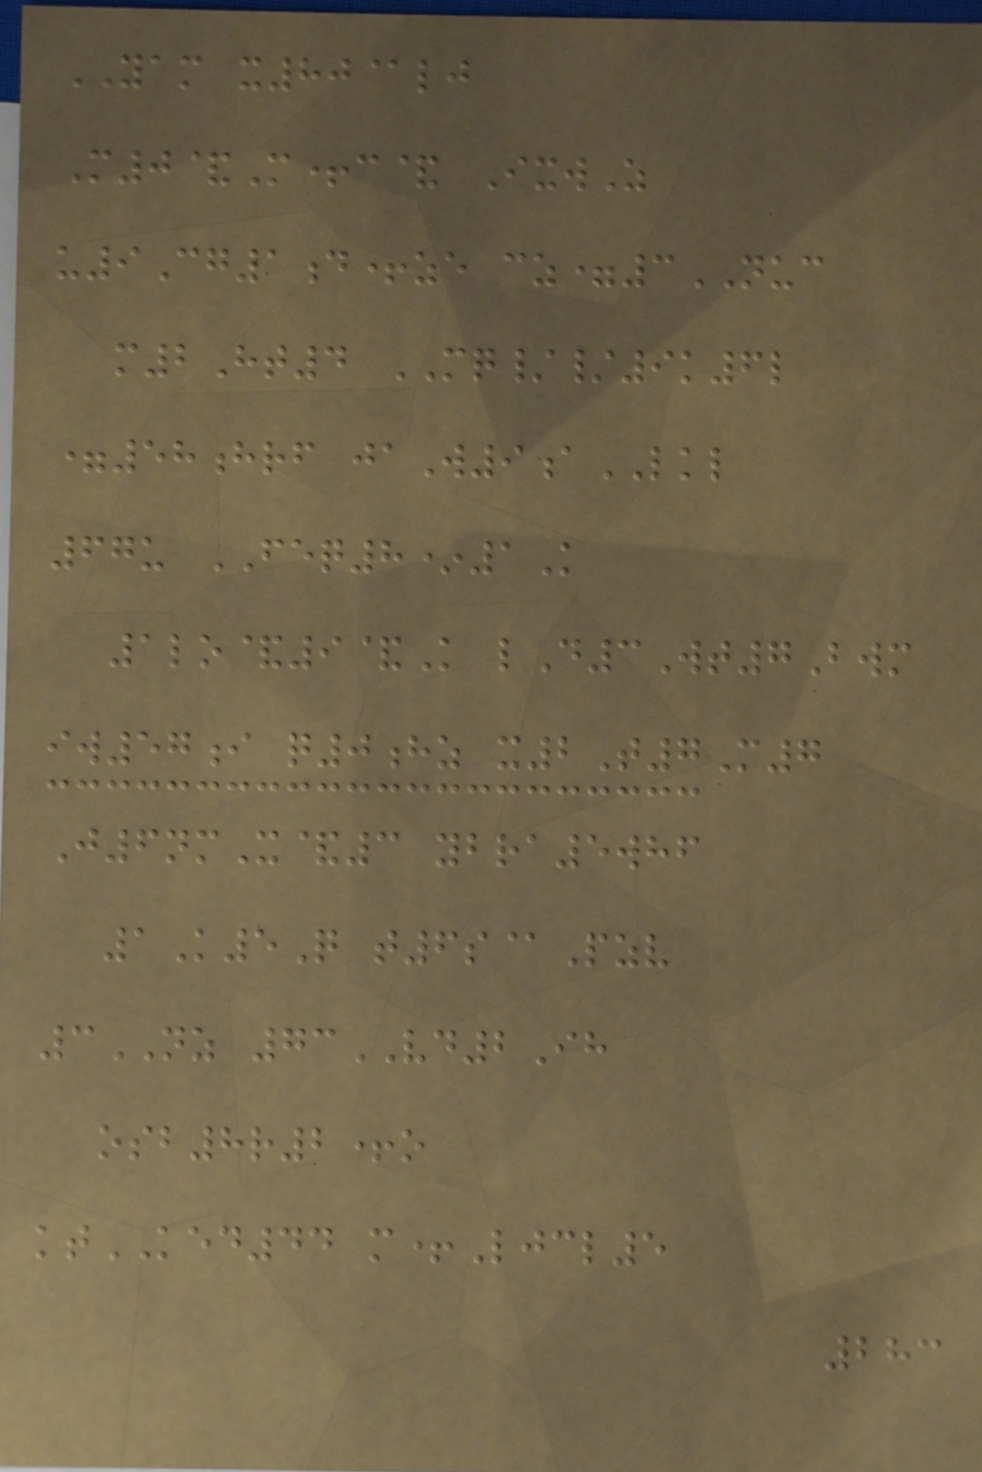YAM x80@lj
M0&M+c& IxwZ
u9Cg1d+ze cz=3NUC
m2Ht4 MQ//9k6l
=58hrf jaW9aLKL
67u FEQ8*1K
1lo&9&K lD3Wt7Bwm
iw57i q0hz x2T7M7
J6nmX&3 ybra5whf
1K5Q t6s@Pzv
3NZ 73VD2Ih
osb8r2+o
ktKED44 m+Ljcl5
283
